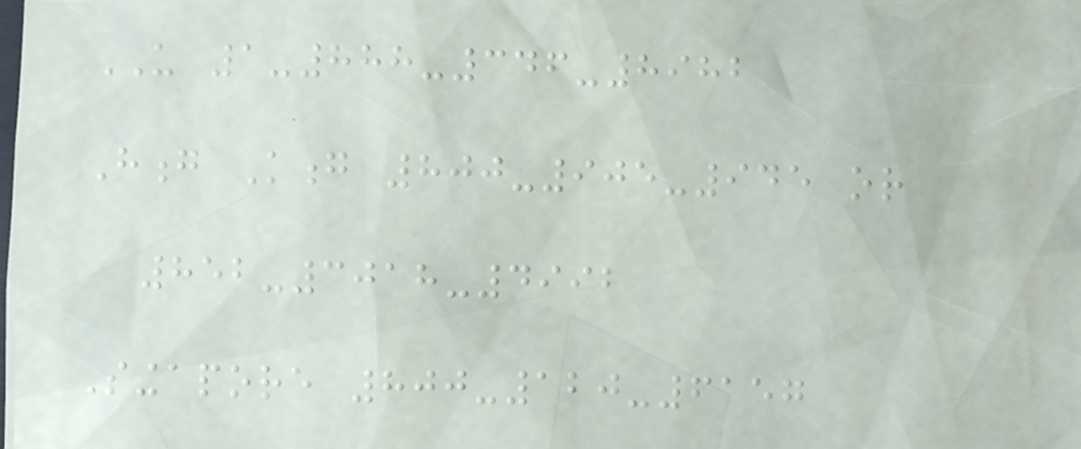US 1-888-346-8982
Hong Kong 800-905-945 or
852-3018-4992
Singapore 800-120-6157
